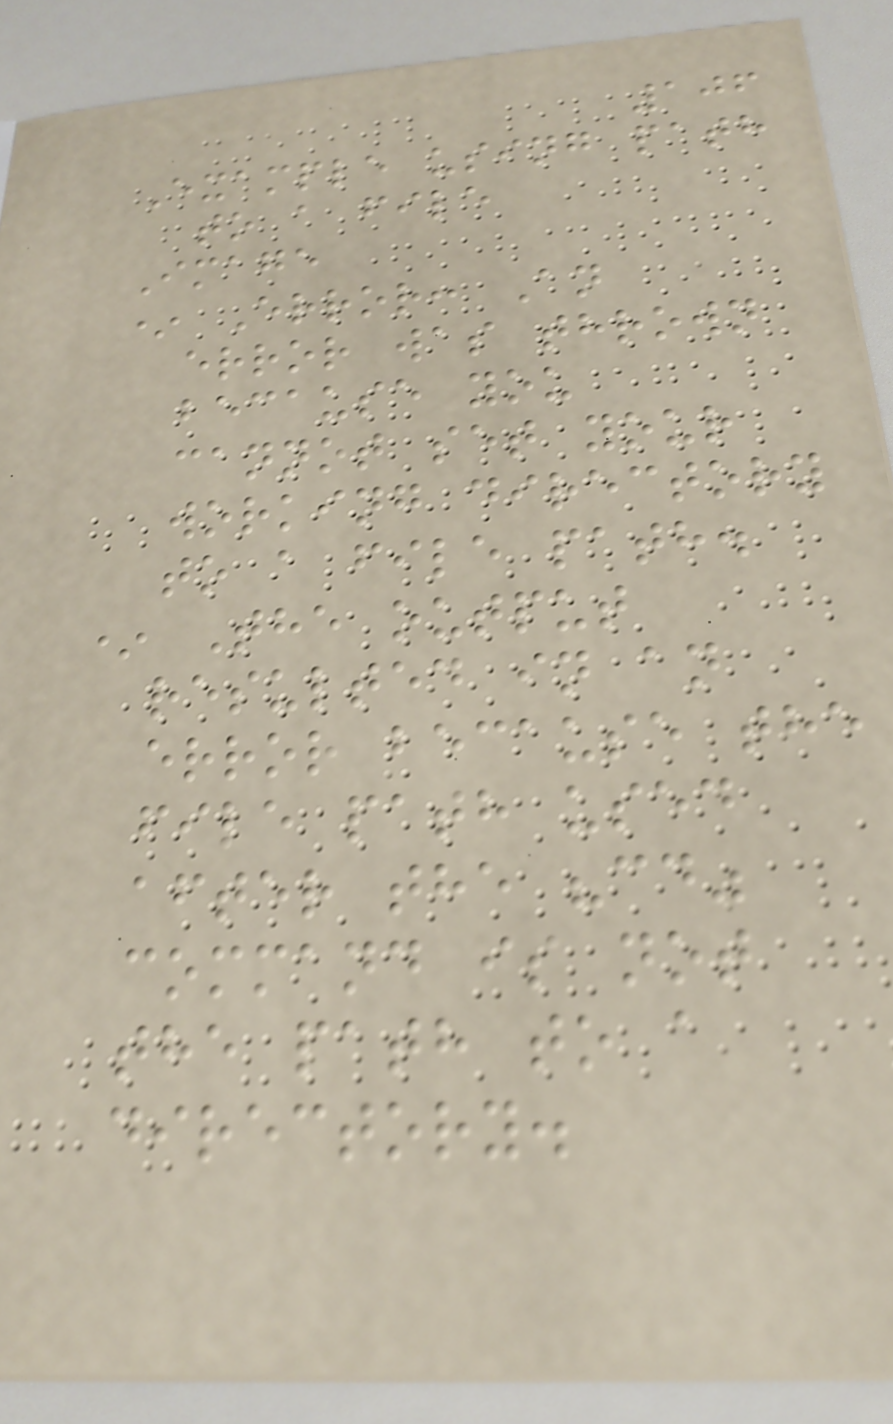106
Example using path
to a file
Image
* Error: An
error was thrown
because you
cannot set your
working directory
to a file path.
* The output
resulted in an
error because the
file path used
after the "cd"
command is not
the path to a
directory.
